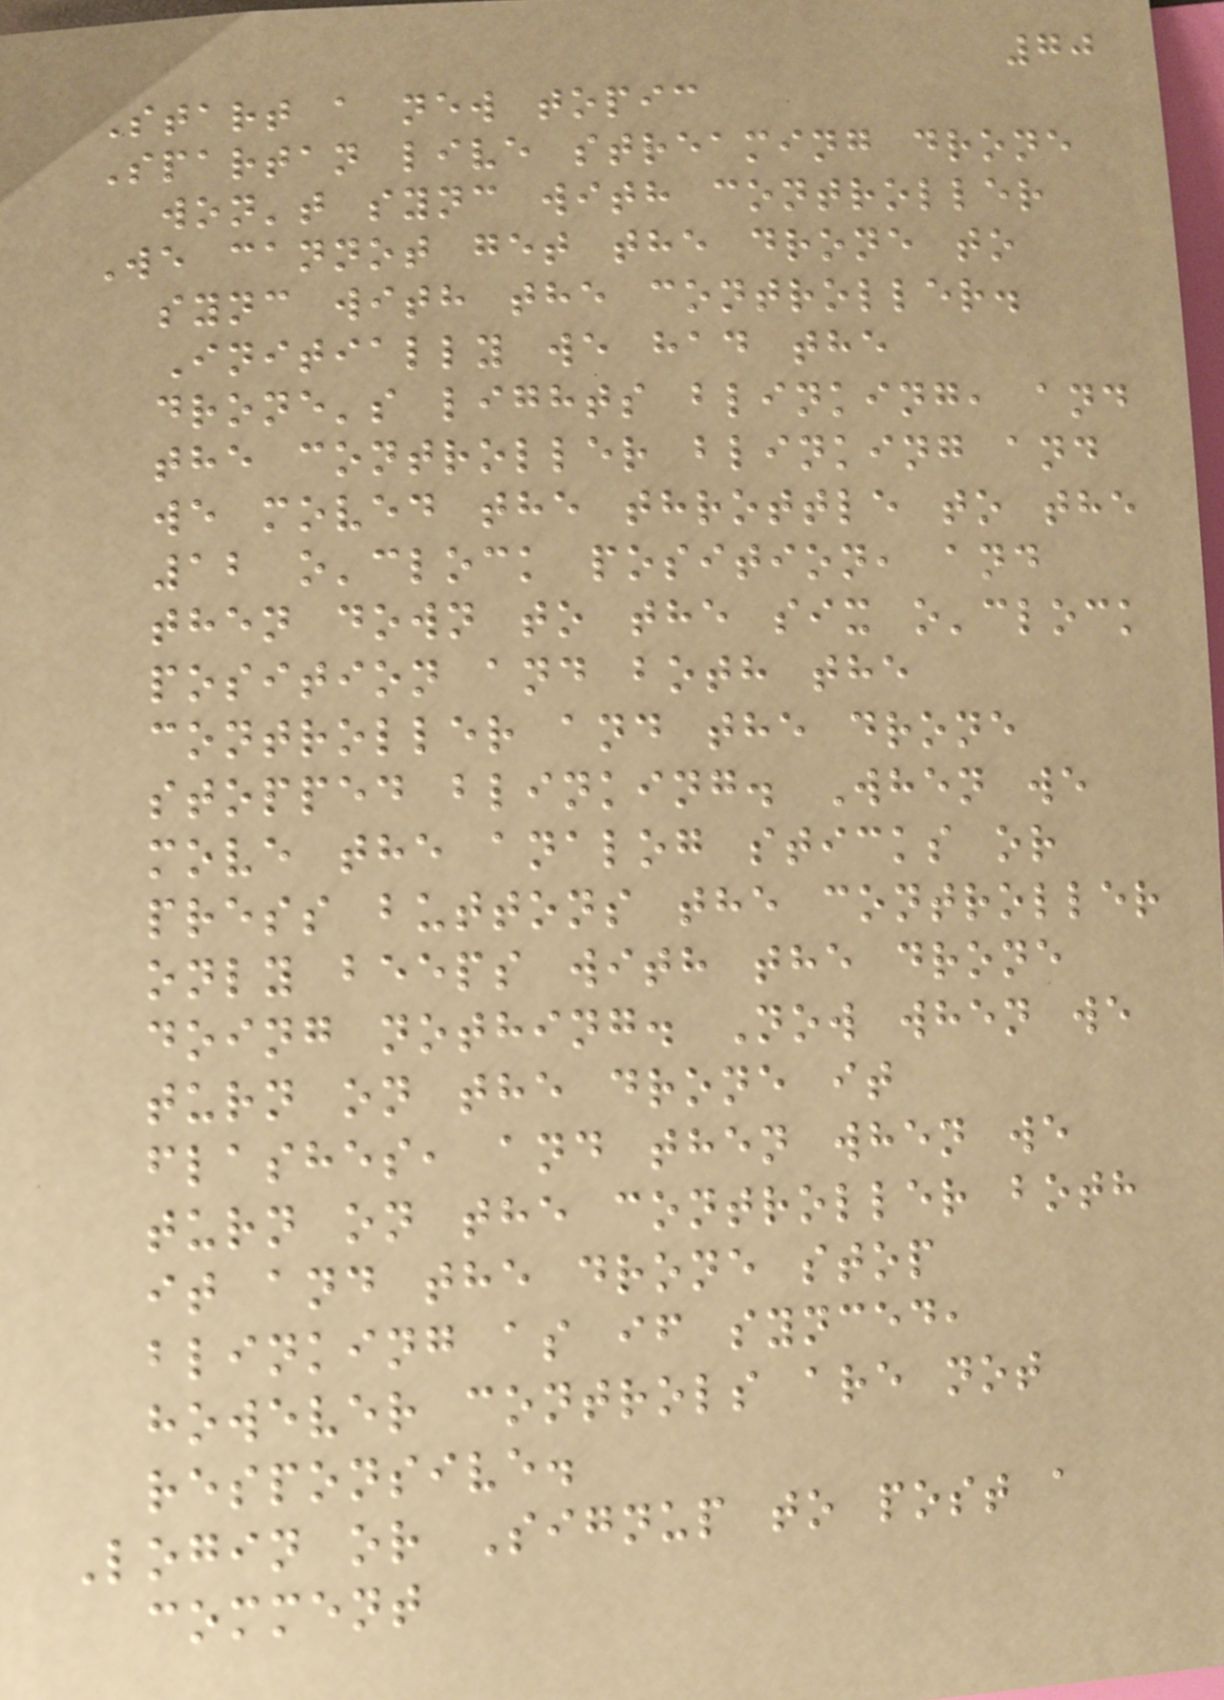70
Start a new topic
Spartan live streaming drone
won't sync with controller
We cannot get the drone to
sync with the controller.
Initially we had the
drone's lights blinking, and
the controller blinking and
we moved the throttle to the
12 o'clock position, and
then down to the six o'clock
position and both the
controller and the drone
stopped blinking. When we
move the analog sticks or
press buttons the controller
only beeps with the drone
doing nothing. Now when we
turn on the drone it
flashes, and then when we
turn on the controller both
it and the drone stop
blinking as if synced,
however controls are not
responsive.
Login or Signup to post a
comment
